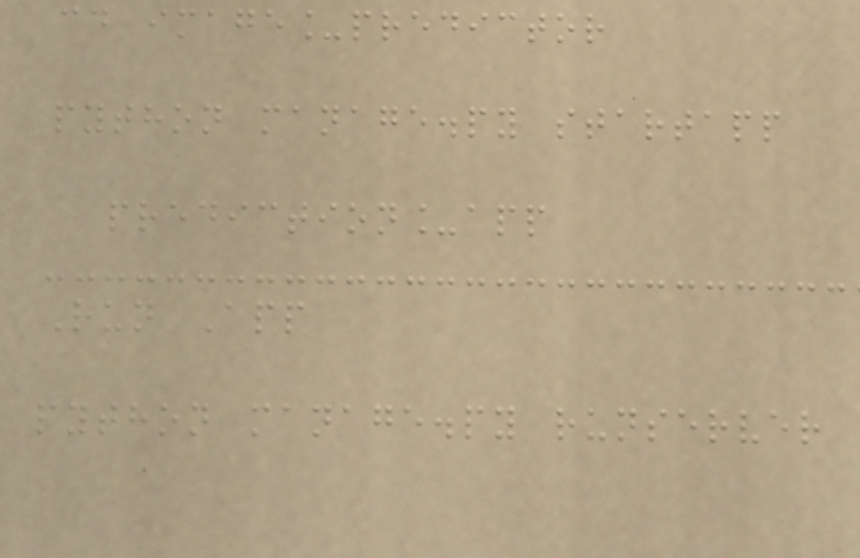cd image_predictor
python manage.py startapp
prediction_app
Run App
python manage.py runserver
